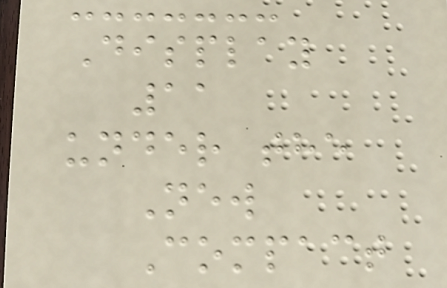Display
11
under the
New
Compact
